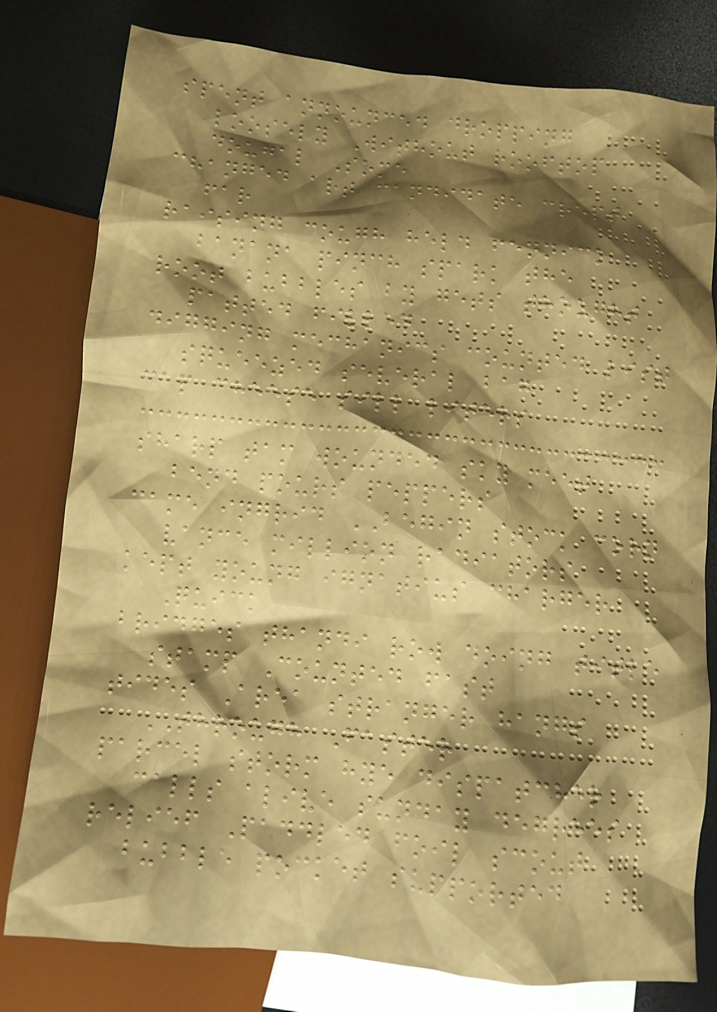spent announced dropping
loosely Without rooftop
dougal Some
changed art candidate crept
far
raising cough held fennick
banana pinch spark the
root bubbles by gets thought
patted filled
digging mechanics counted list
squeezed several bag
cap cheese sill liters
sharp tam wounded sky meet
bend pours peppers
came ingrid BEGIN stock corn
vance million radiators
kept young ignatius charger
Quick
bridges thandi row doing title
stamp Counted fast
tides Area stranger hangs
THROUGH Faster
parcel storm hye dispatcher
calls alive sunday degrees
relief Paddled foil scout
bubble pocket supported
